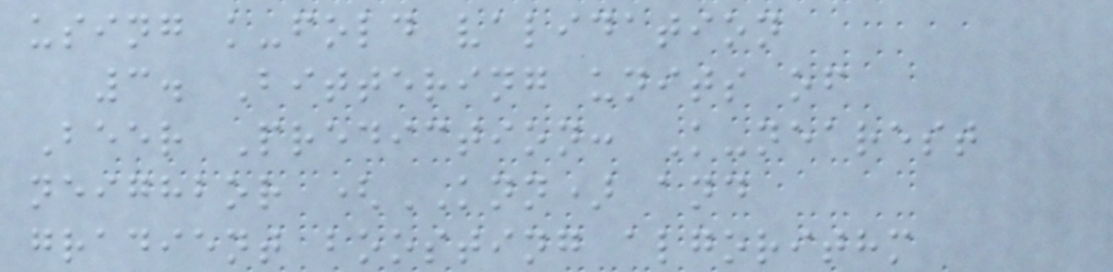using k-fold validation
3. Bittering units of
Beer Prediction: K-nearest
neighbor (KNN) and
gradient boosting algorithm
